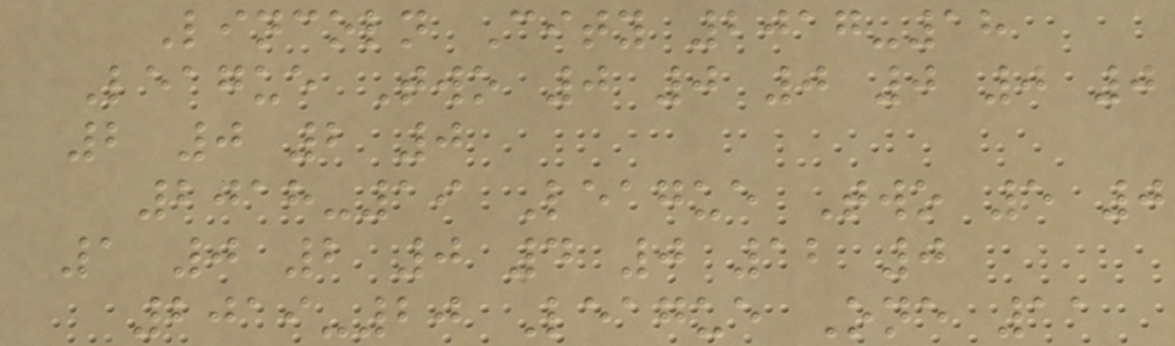Lincoln City 2017-18
League Two 0 0 0 0 0 0
2 0 2 0
2018-19 League Two 5 0
1 0 2 0 4 0 12 0
2019-20 League One 11
